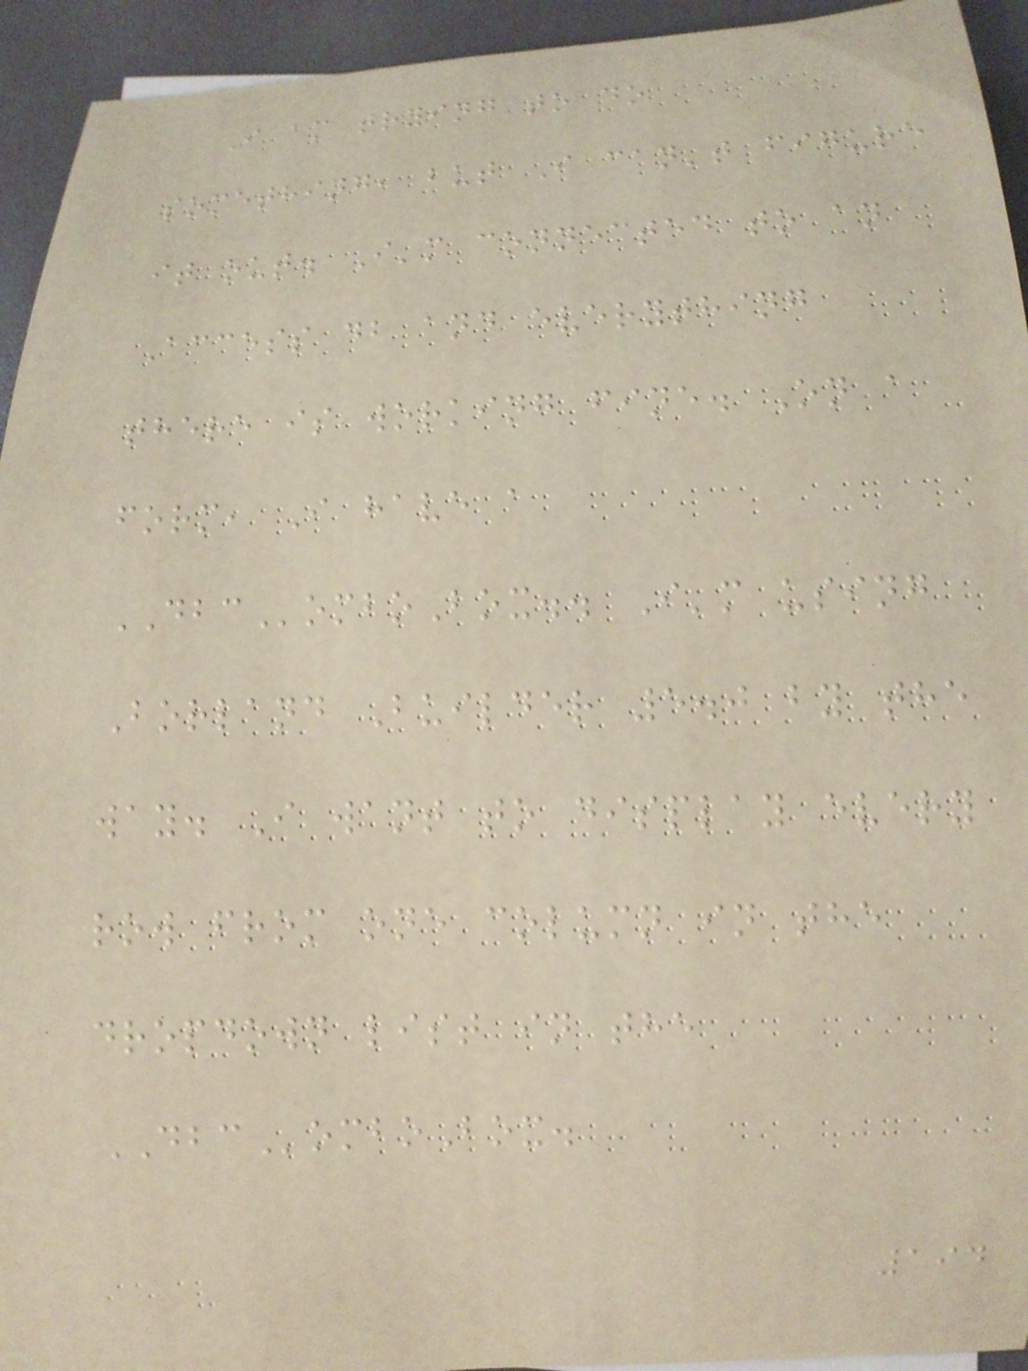I am trying to do
something, but I can't figure
it out. I'm connected to an
Access db and everything
there is working fine. On a
form, I have a
DBComboBox.. I'm using
Borland Builder 5.0 by the
way. I want to display every
row from one column in the
dropdown list in the
DBComboBox.
194
